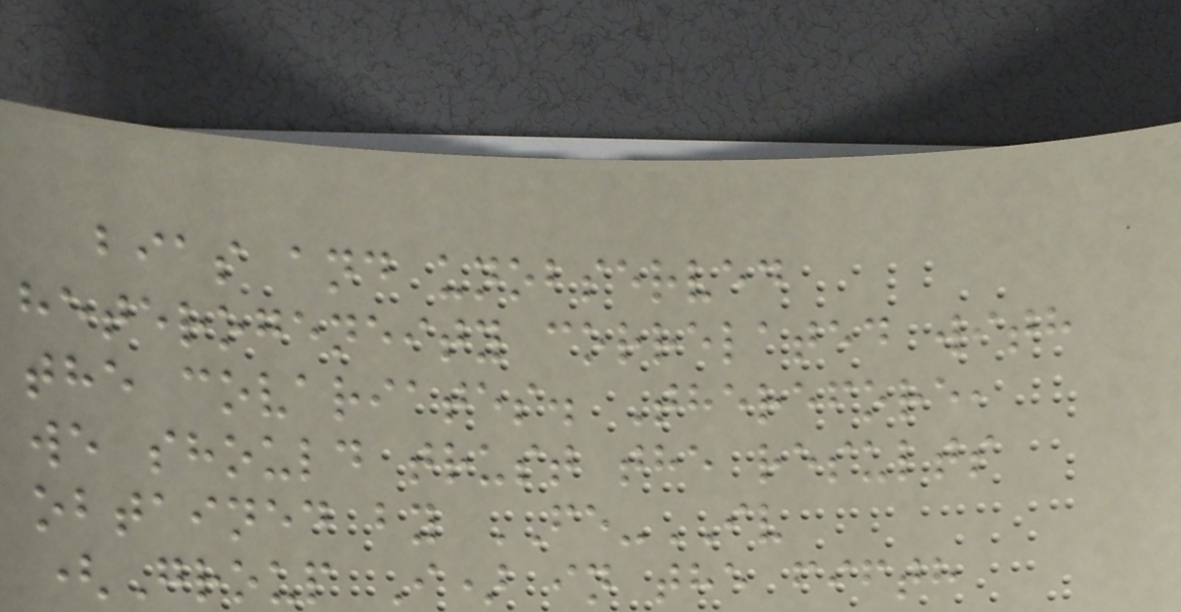bias and unobserved
heterogeneity correlated with
the covariates. Therefore,
we should trust the results
obtained by FE-IV
(Group I) in the fifth
